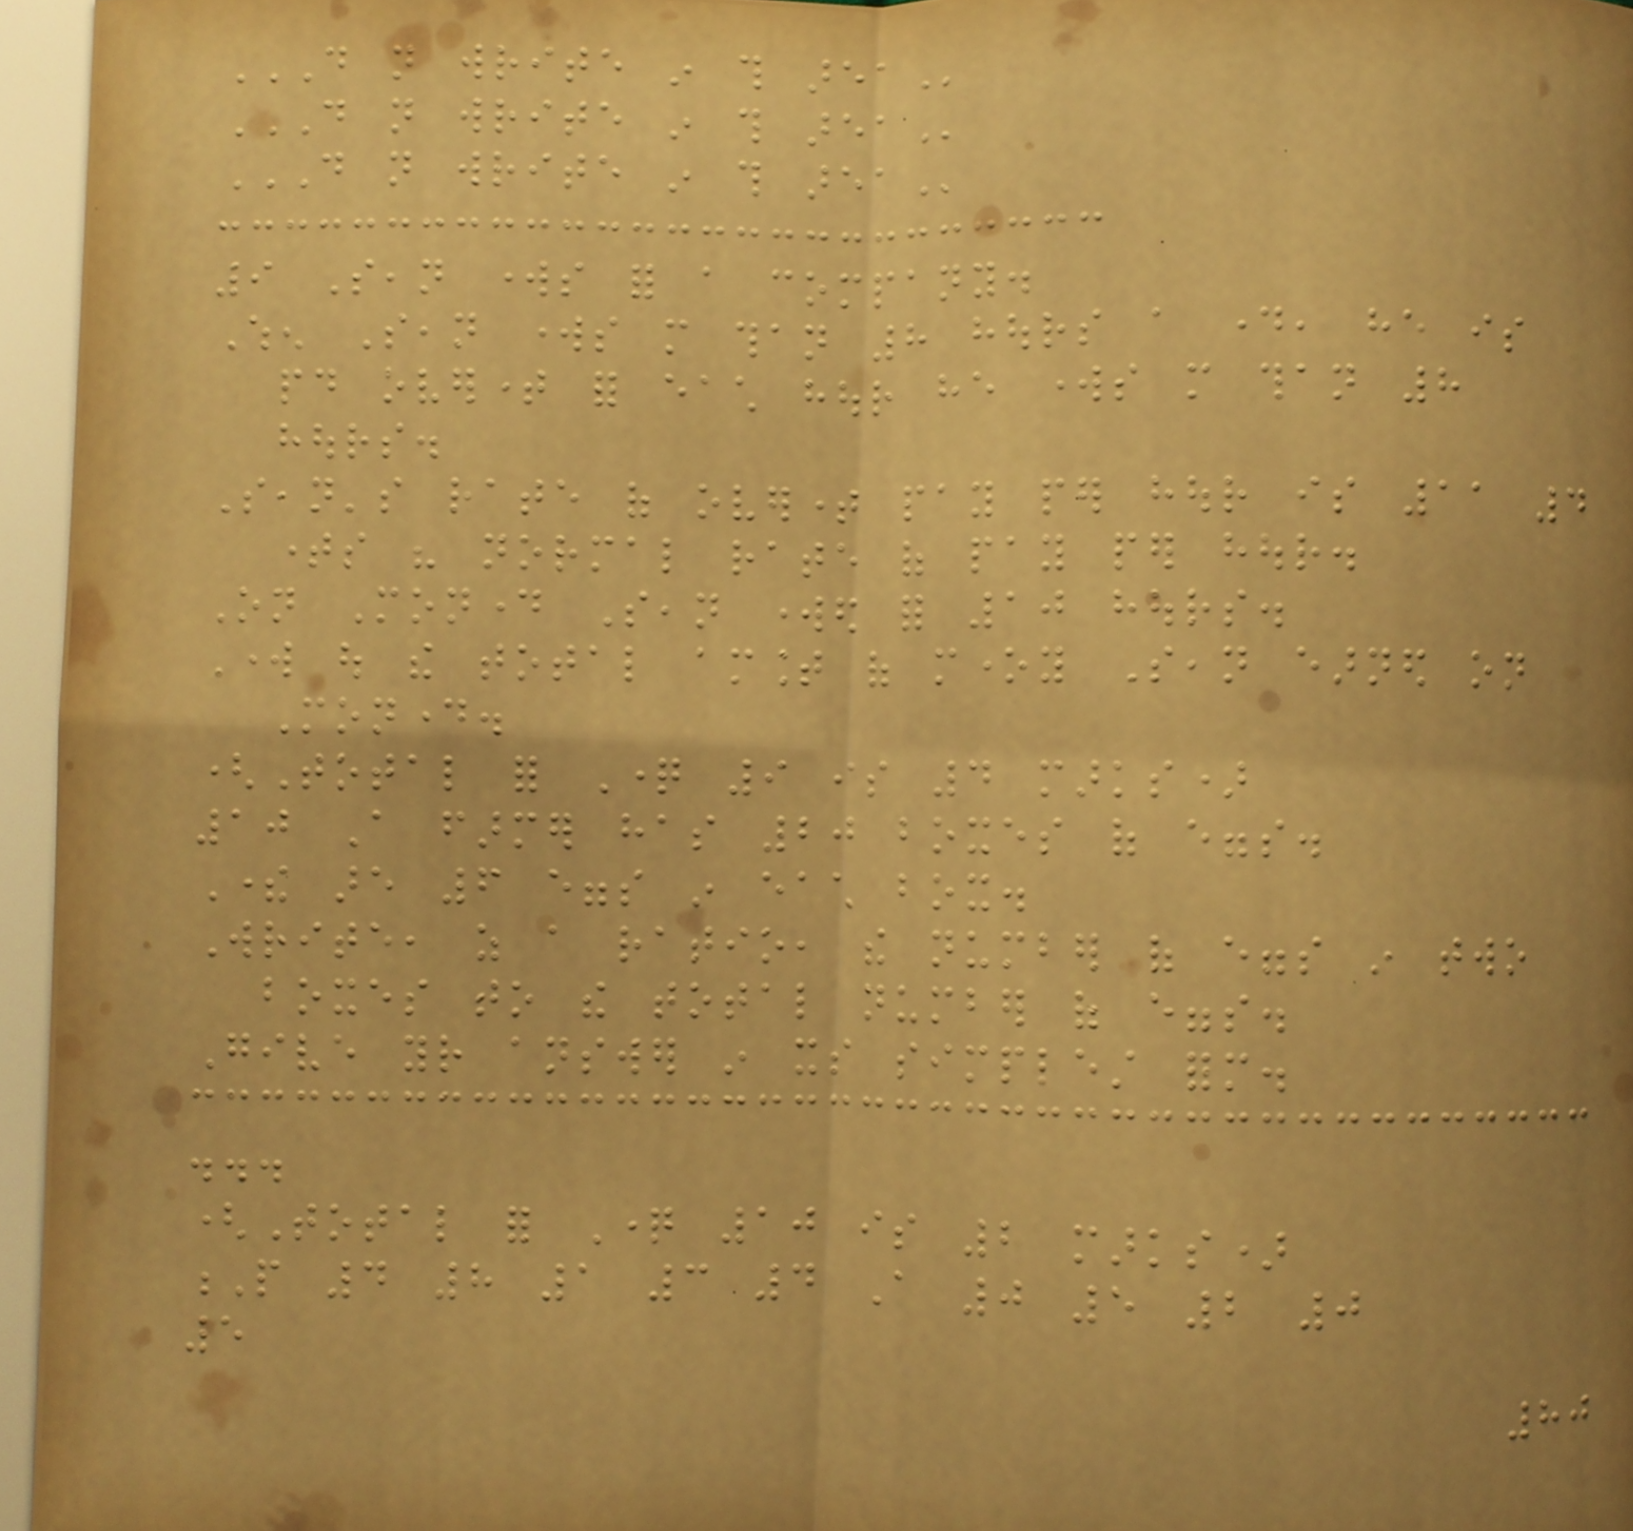DO NOT WRITE IN THIS AREA
DO NOT WRITE IN THIS AREA
DO NOT WRITE IN THIS AREA
9 Sean works for a company.
When Sean works more than 8 hours a day, he is
paid overtime for each hour he works more than 8
hours.
Sean's rate of overtime pay per hour is 11 4
times his normal rate of pay per hour.
On Monday Sean worked for 10 hours.
Work out the total amount of money Sean earned on
Monday.
(Total for Question 9 is 4 marks)
10 A farmer has 20 boxes of eggs.
There are 6 eggs in each box.
Write, as a ratio, the number of eggs in two
boxes to the total number of eggs.
Give your answer in its simplest form.
...
(Total for Question 10 is 2 marks)
P 4 8 1 3 4 A 0 5 2 0
5
80
